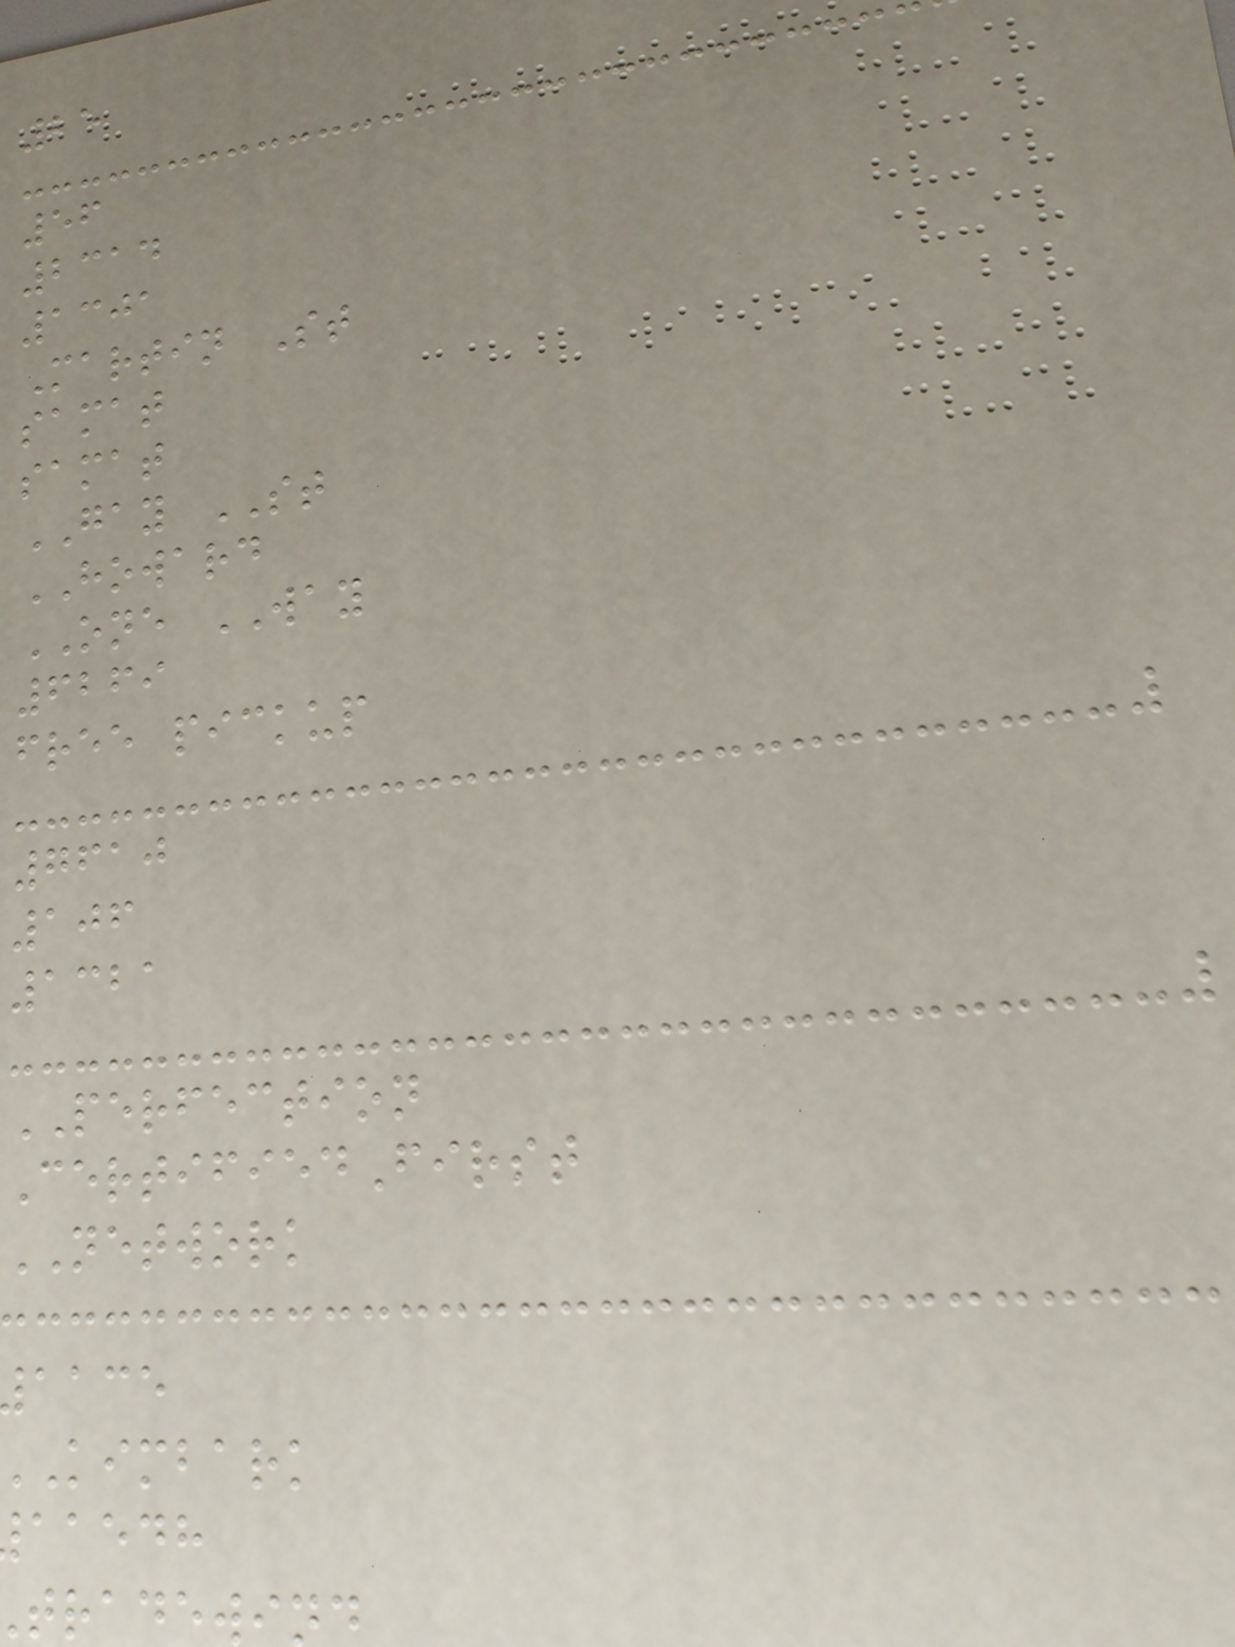25
56
2314
1301
Martin St
samat
samat
GAY ST
HOWARD
ONE WAY
6269
free pickup
7610
106
1321
PERFECTION
CertifiedFirst
NETWORK
aace
kimbark
aaedh
